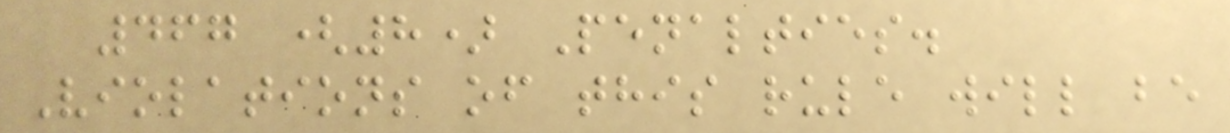467 (8) Penalties.
Violations of this rule will be
